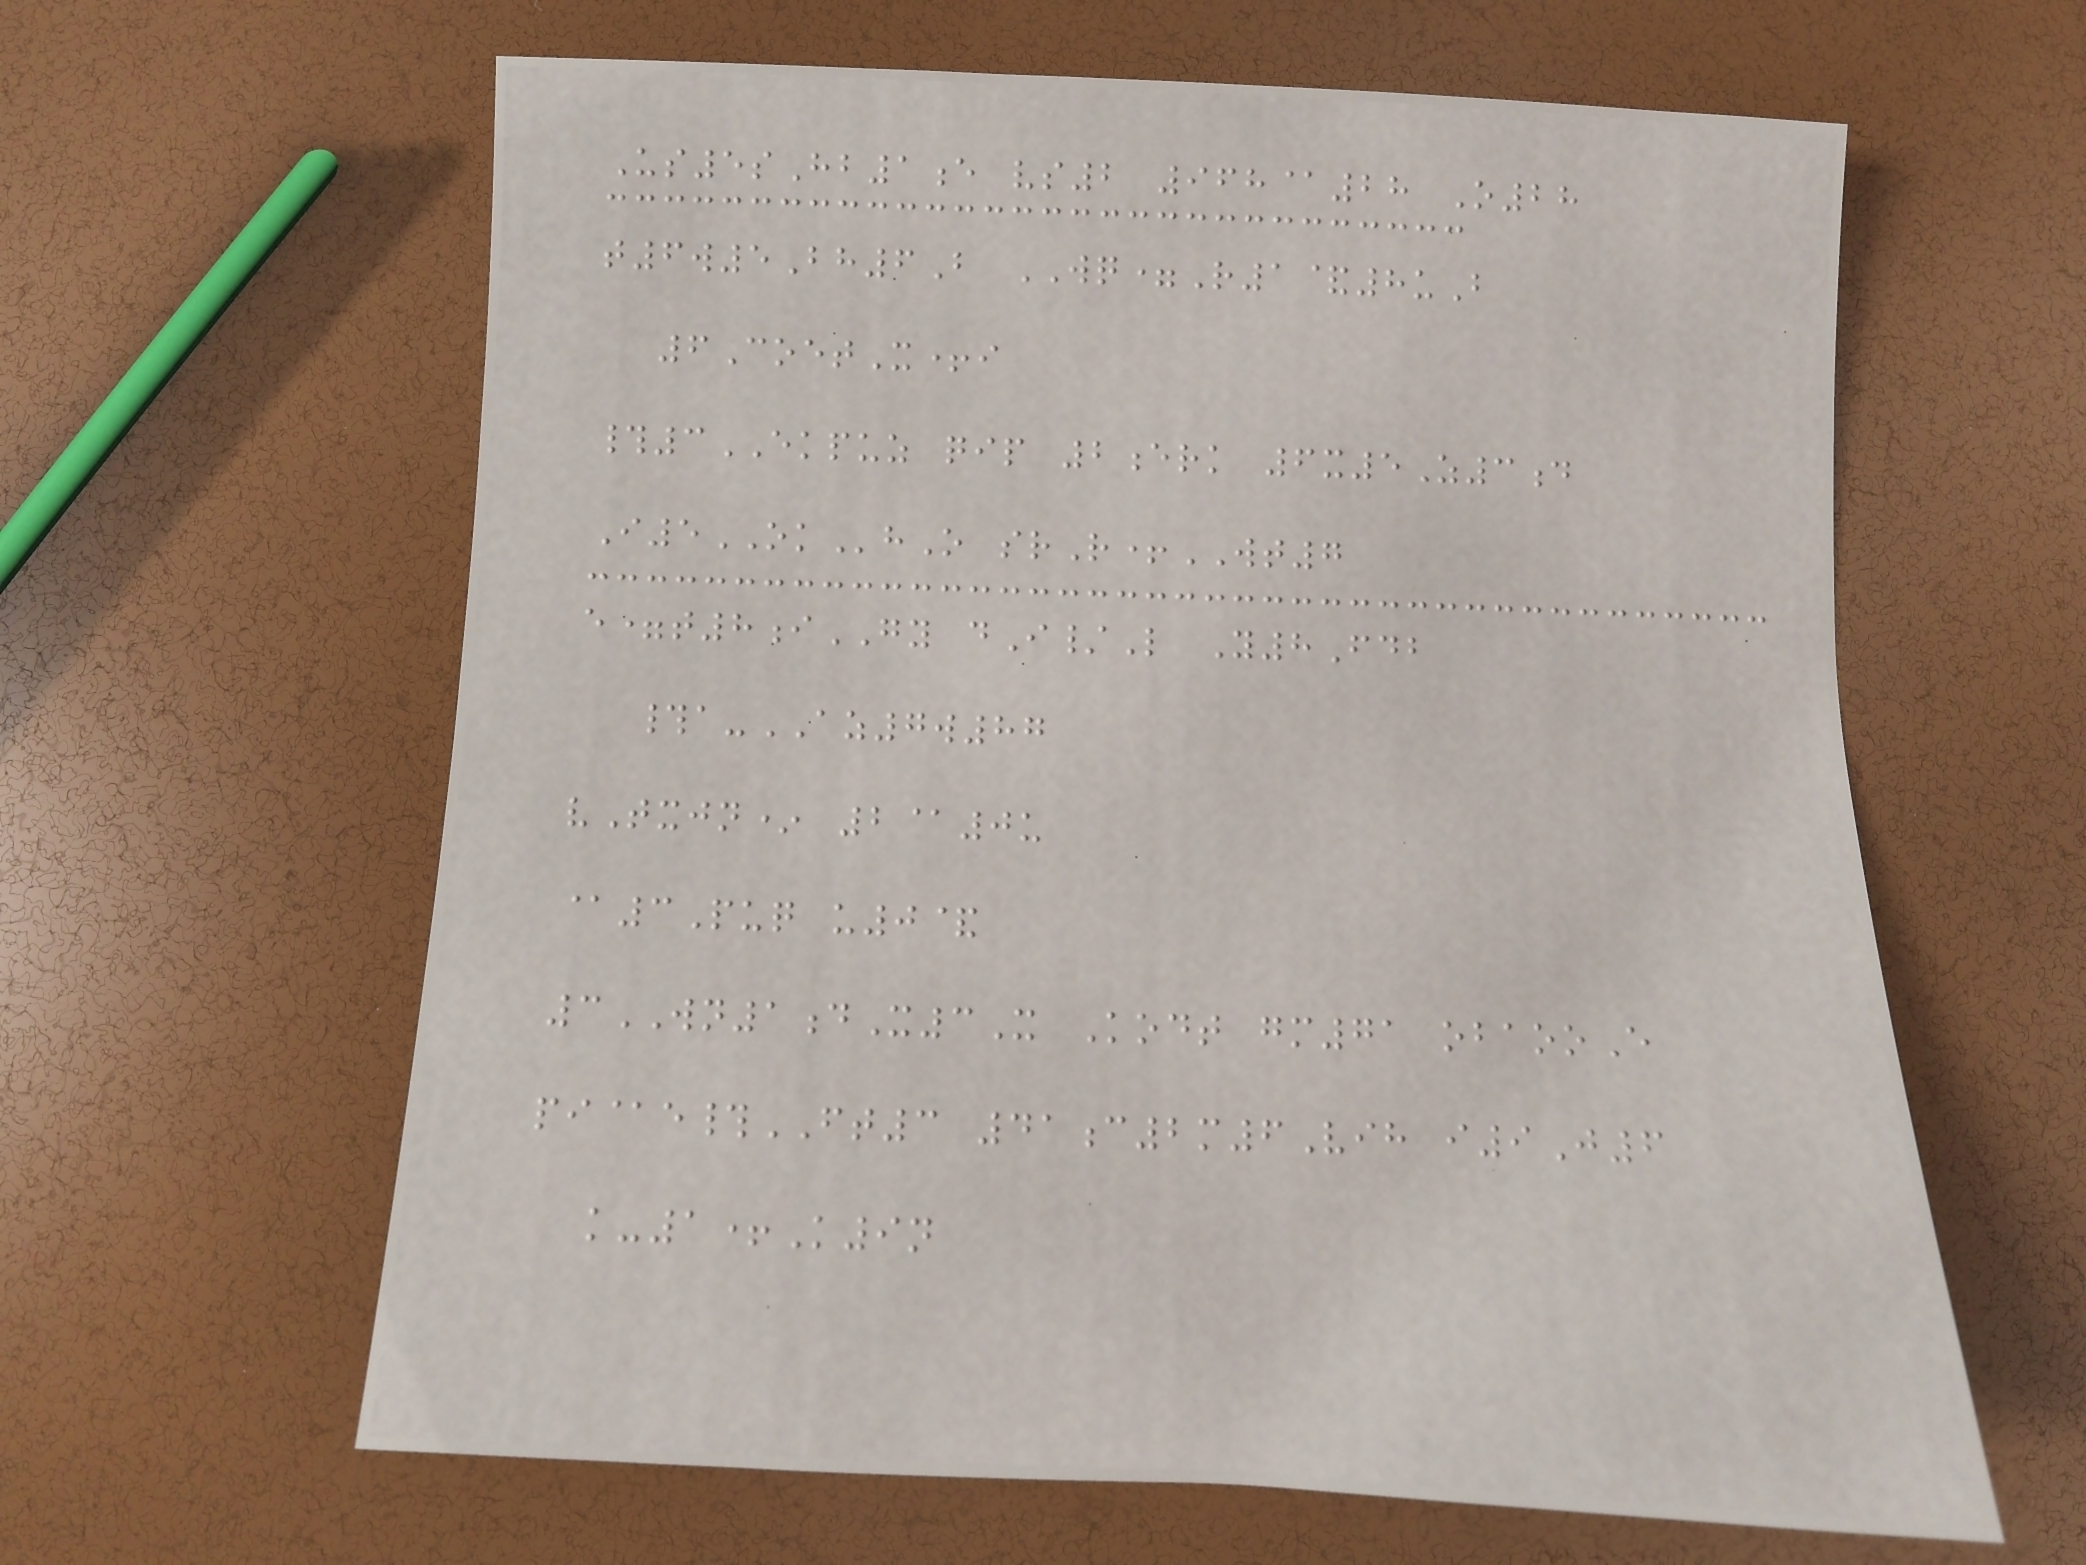Us5sHb1e vs2 968@28 O28
t6w5Bh6B WQ=R1&8uB
6CoetX+i
#3EKPUZ qip 2erk 6x5Z3d
I5OKhO srR+WT7
e=t8iGY dI/L Y8Fdb
#a-AZ7w87
vTxjn* 2@0u
@3Puq u0&
3WN1dX3X Kodt gm71 obaooE
pi@e#FT3 41c2m6Vih i9J6
k-1+K9n
